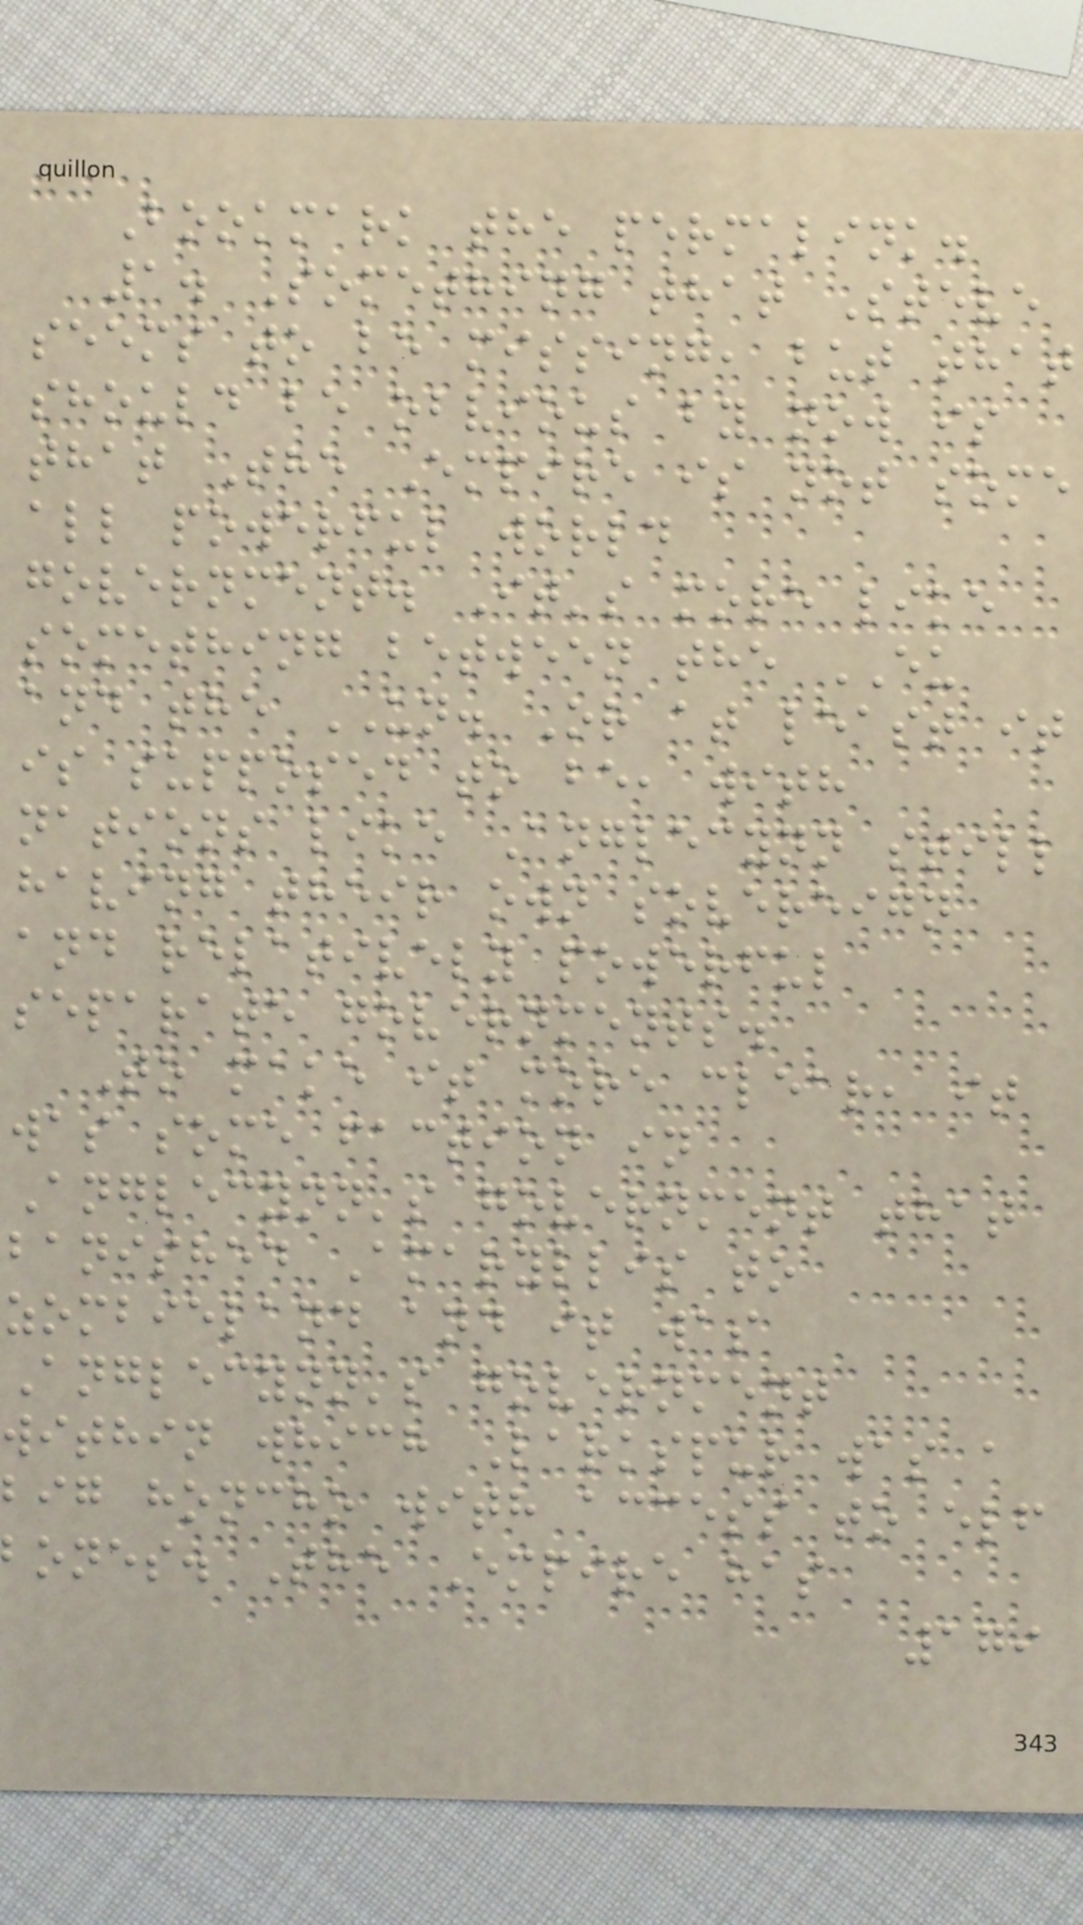Bookmark the permalink.
1. Something that Steve
seems to be missing, but that
should be obvious by now is
that The Empire is not some
all powerful world
government. It's more like
something between the EU
and the UN. Or at least it
is supposed to be, with
nations like Anglecynn still
having their own sovereign
and relatively powerful
separate governments.
To make it more clear, it
was some faction in
Anglecynn's government that
banished Amaryllis to
zombieland and it was
Anglecynn's government
within which Larkspur was a
big honcho with access to elf
ones. The Empire has
179
